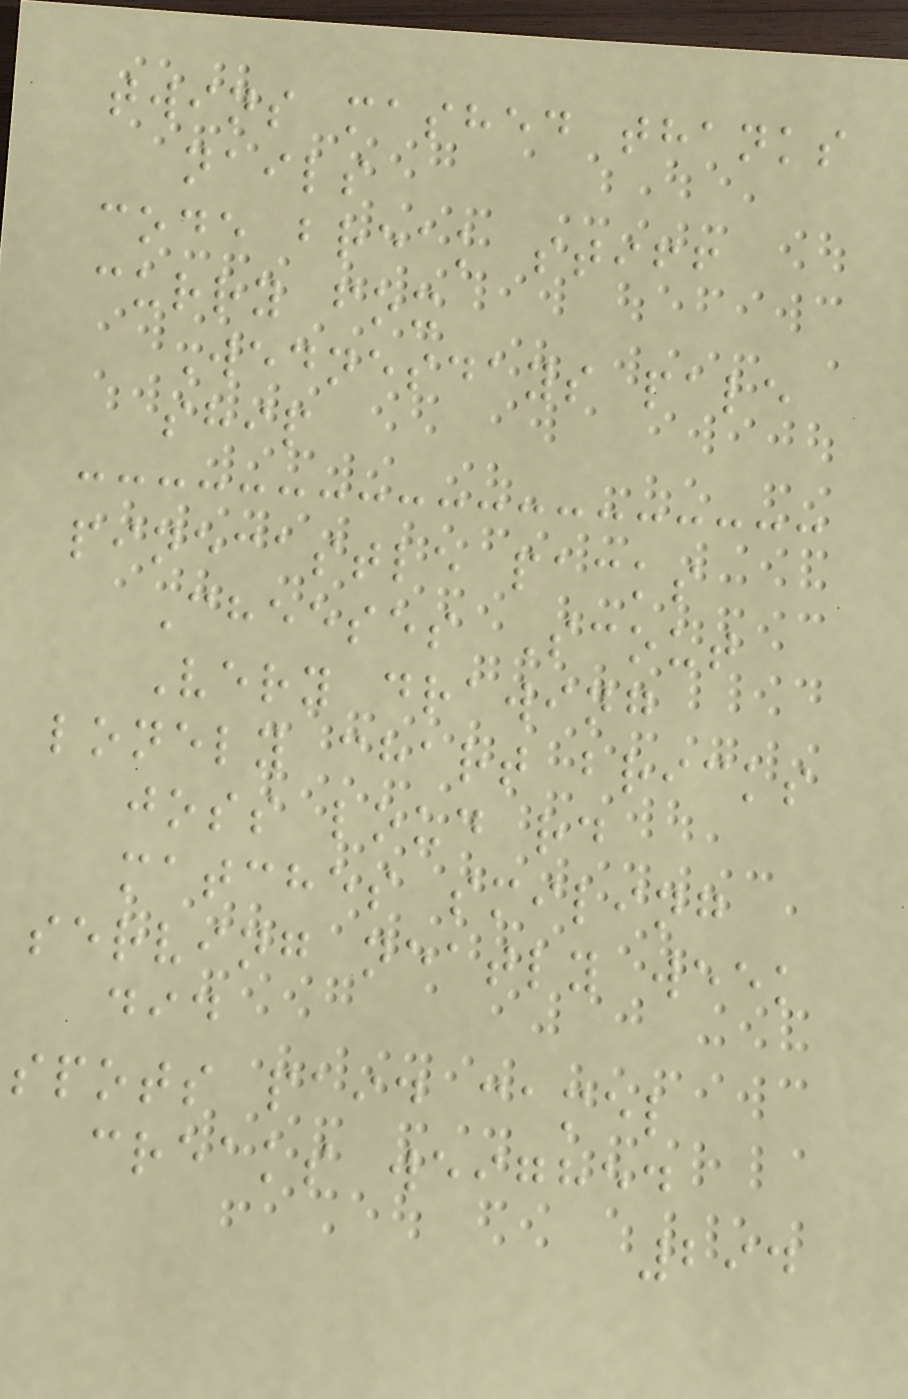twins mashed thanks
nails
code break stiff
curry fox
Wednesdays pale
ship
pinecastle packs
Cheeses Scout
Very drawing
lonely chart bricks
joss loud rd
matches smiling
serving neatly week
did
spots paid camel
creaks weighed
294
